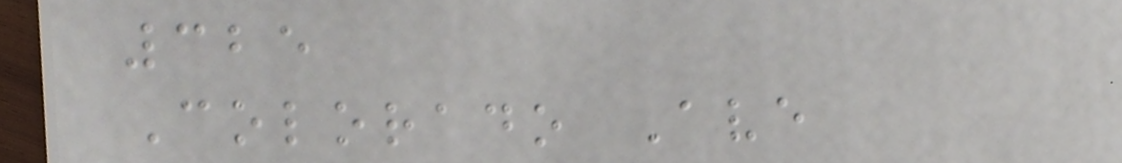325
Colorado Ave
